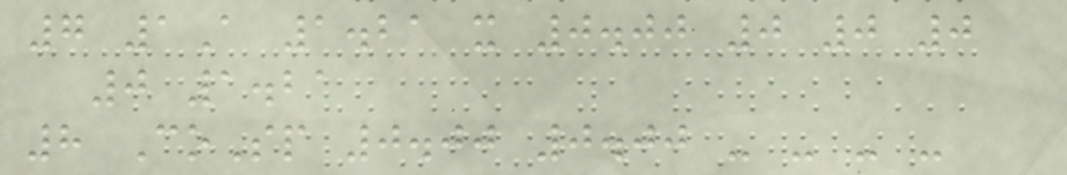7 1A 1.21 x 0.00 0 0 0
0 1.21
8 CoSp 0.00 0.00 - - - -
